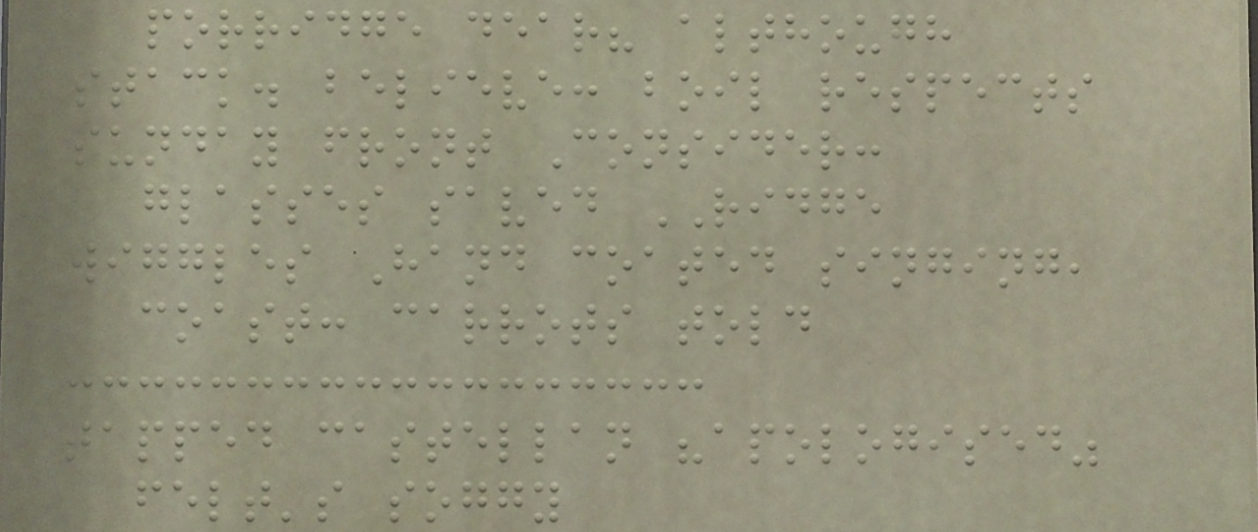porridge dear? although
stack. believe: boil respects
sunday front Consider:
glasses saved RIDGE
wiggles Hand coated singing,
coast: carrots told
tapped castellan "apologised"
felt's soggy
